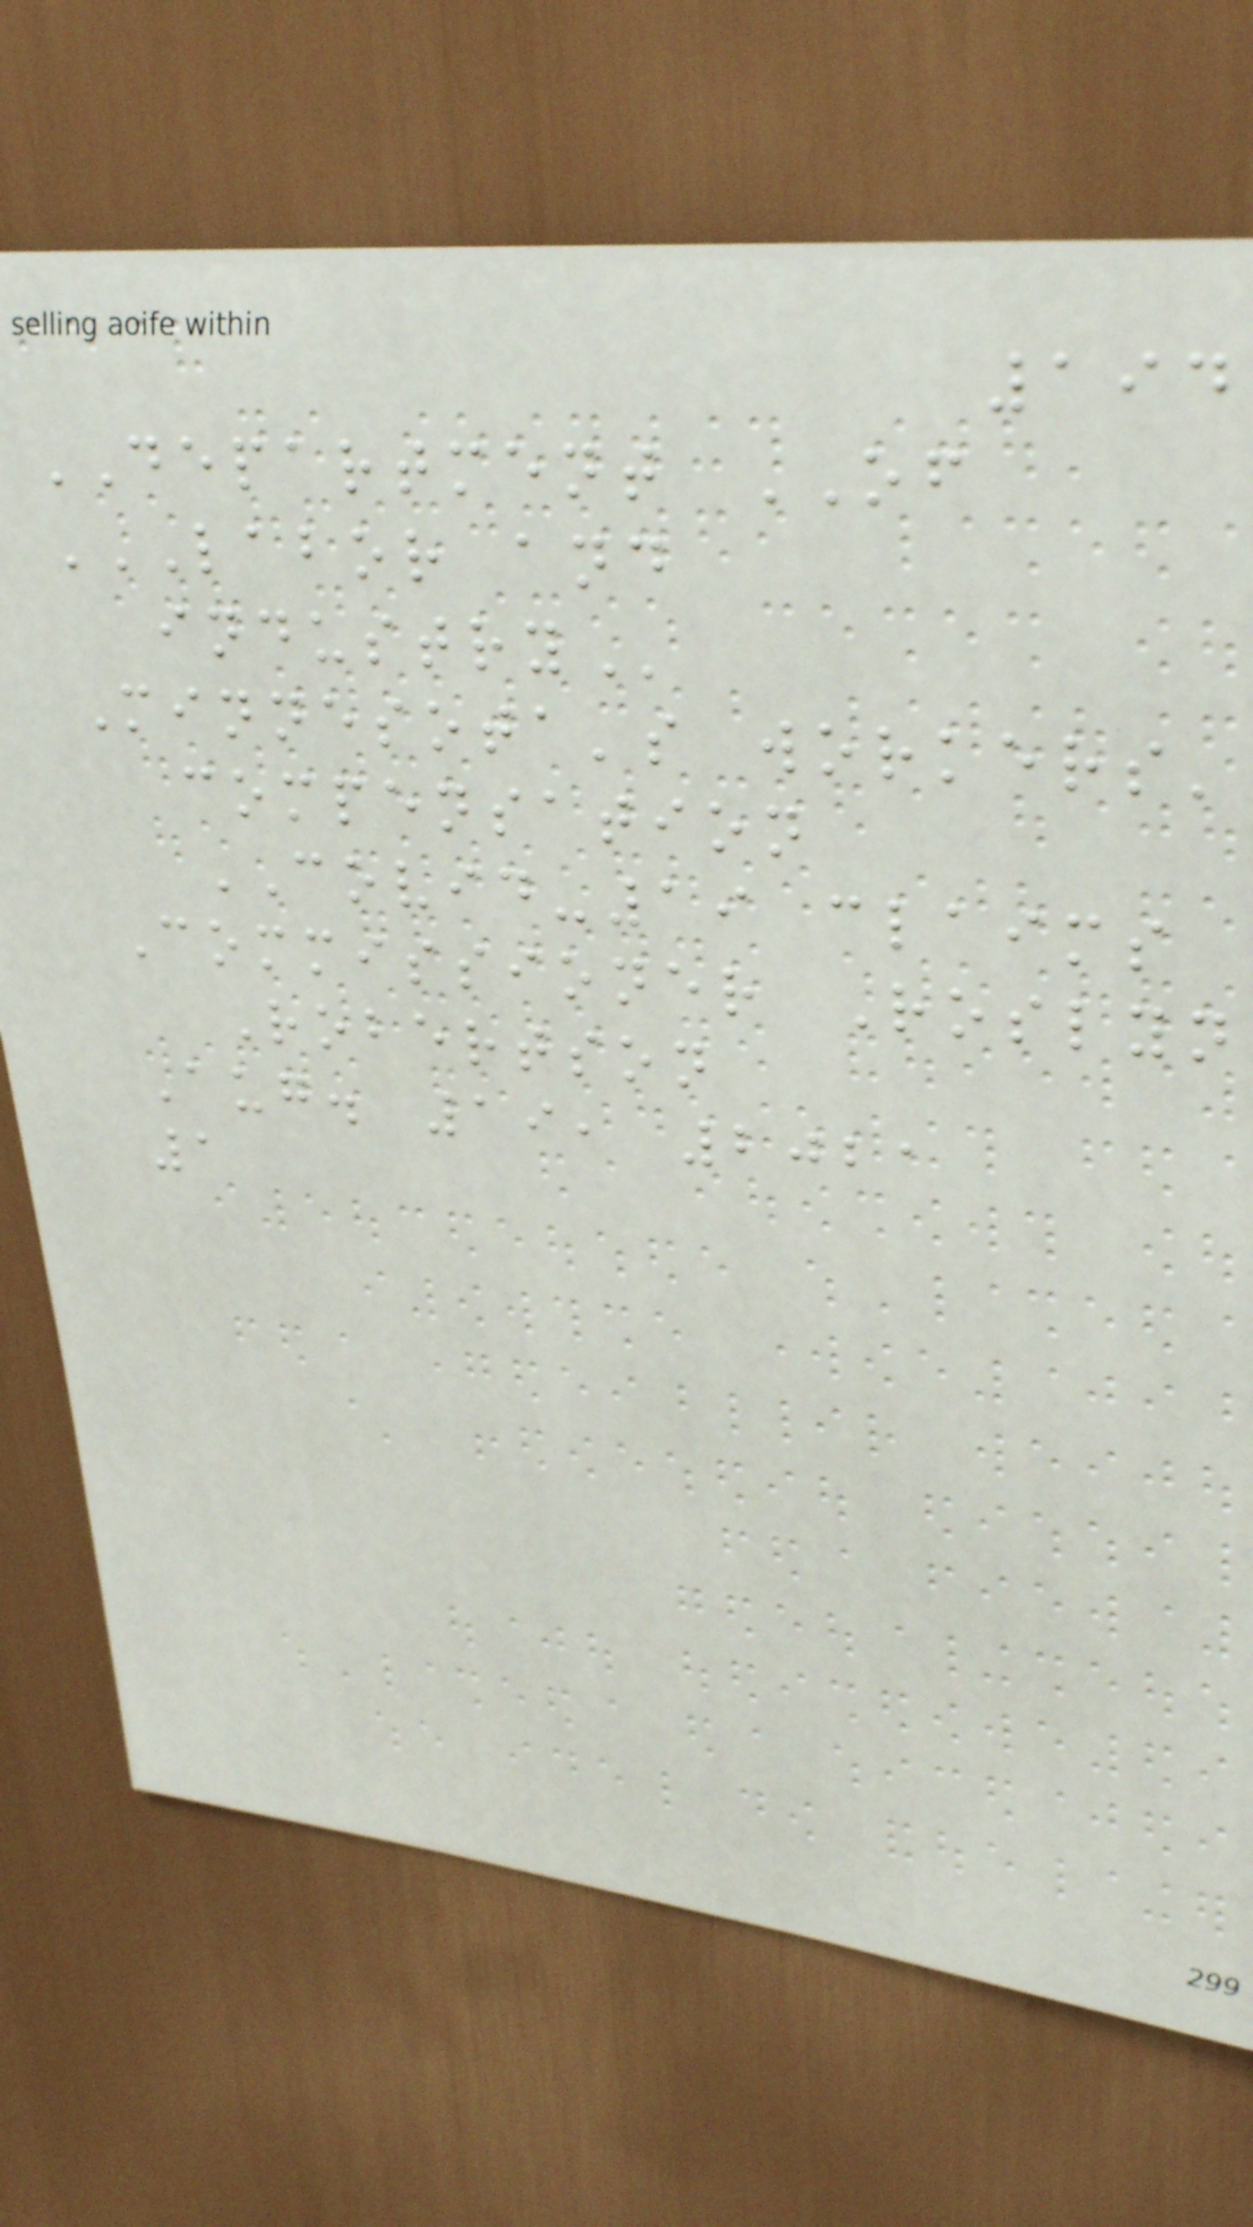194
DEPARTMENT OF
LABOR AND
Minnesota's workers'
compensation
COVID-19 claims
Commissioner Roslyn
Robertson
Aug. 19, 2021
1
